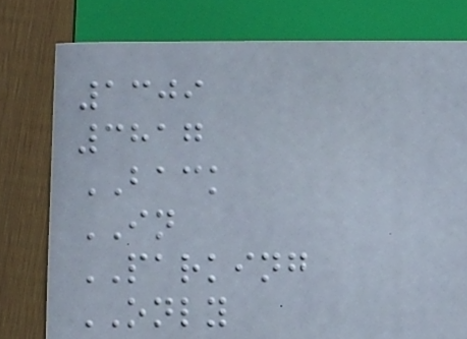1309
3817
BACK
IN
PARKING
ONLY
